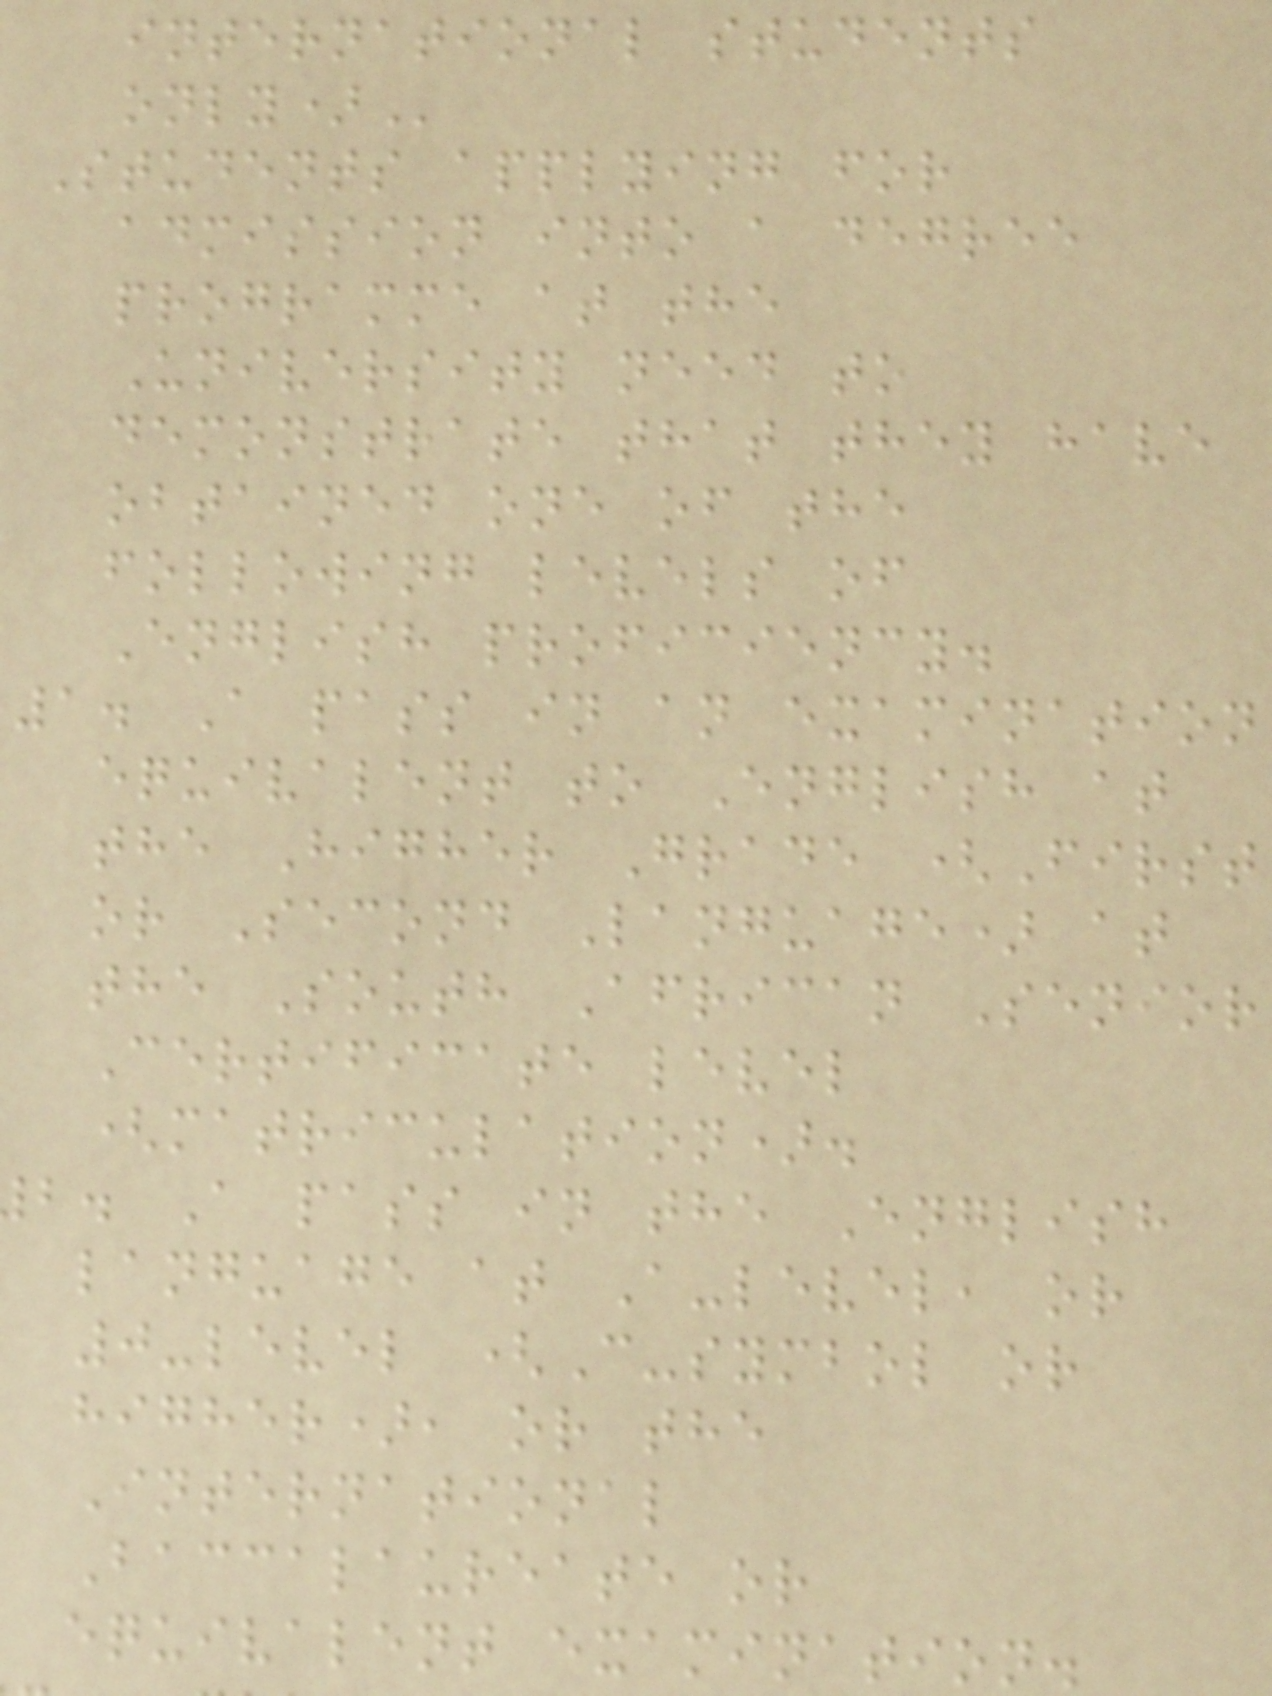international students
Students applying for
admission into a degree
programme at the
University need to
demonstrate that they have
obtained one of the
following levels of
English proficiency.
1. A pass in an examination
equivalent to English at
the Higher Grade (First
or Second Language) at
the South African Senior
Certificate level
(matriculation).
b. A pass in the English
language at A-level, or
0-level (C-symbol or
higher), or the
International
Baccalaureate or
equivalent examination.
